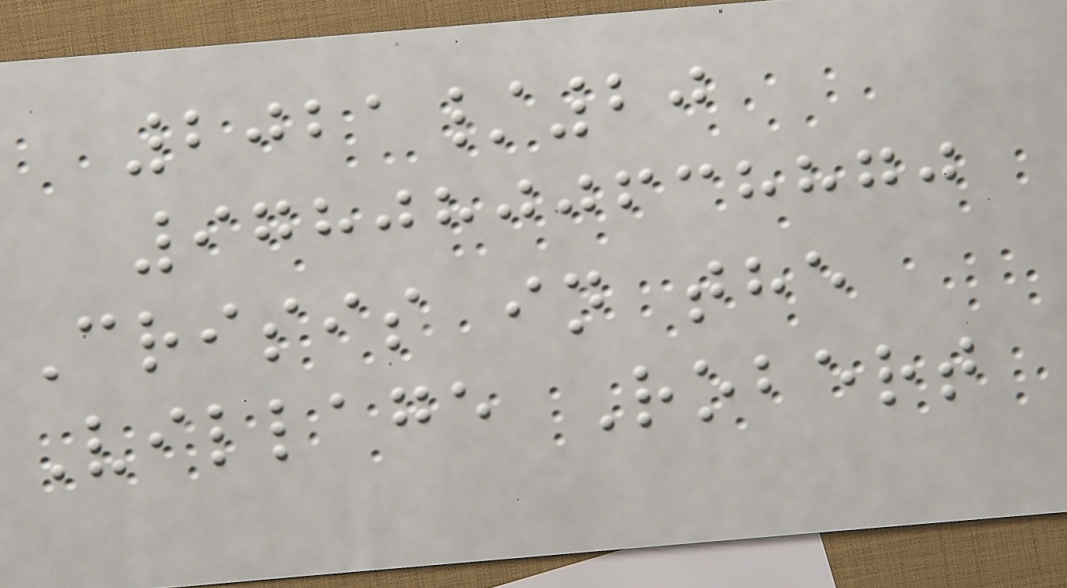2021/20
9780800638870
Crisis in the
Village Robert
